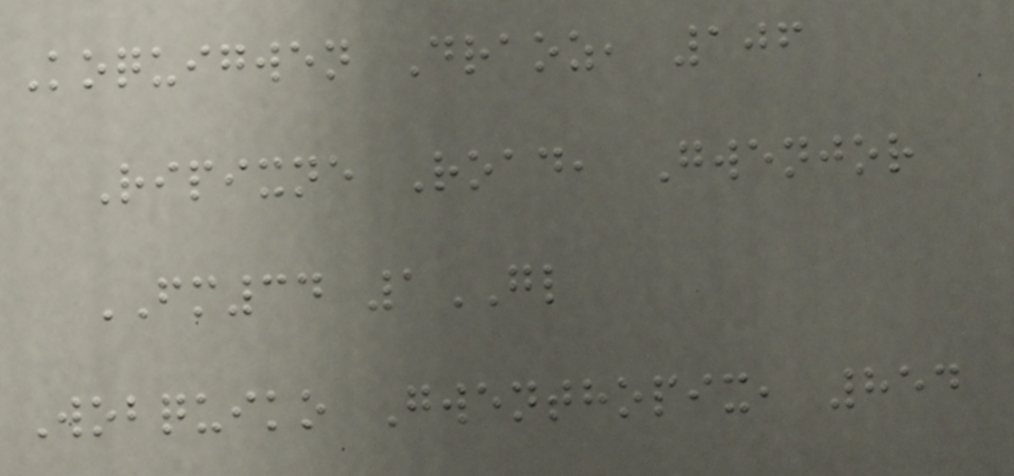Koquigwen Draoz, 106
Ripixne Road, Gwenjor
FM34 1GL
Wobquiko Gwenthopix, 854
